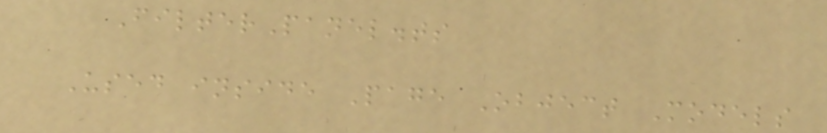FilterPanel.ts
Used inside Page Object Models
